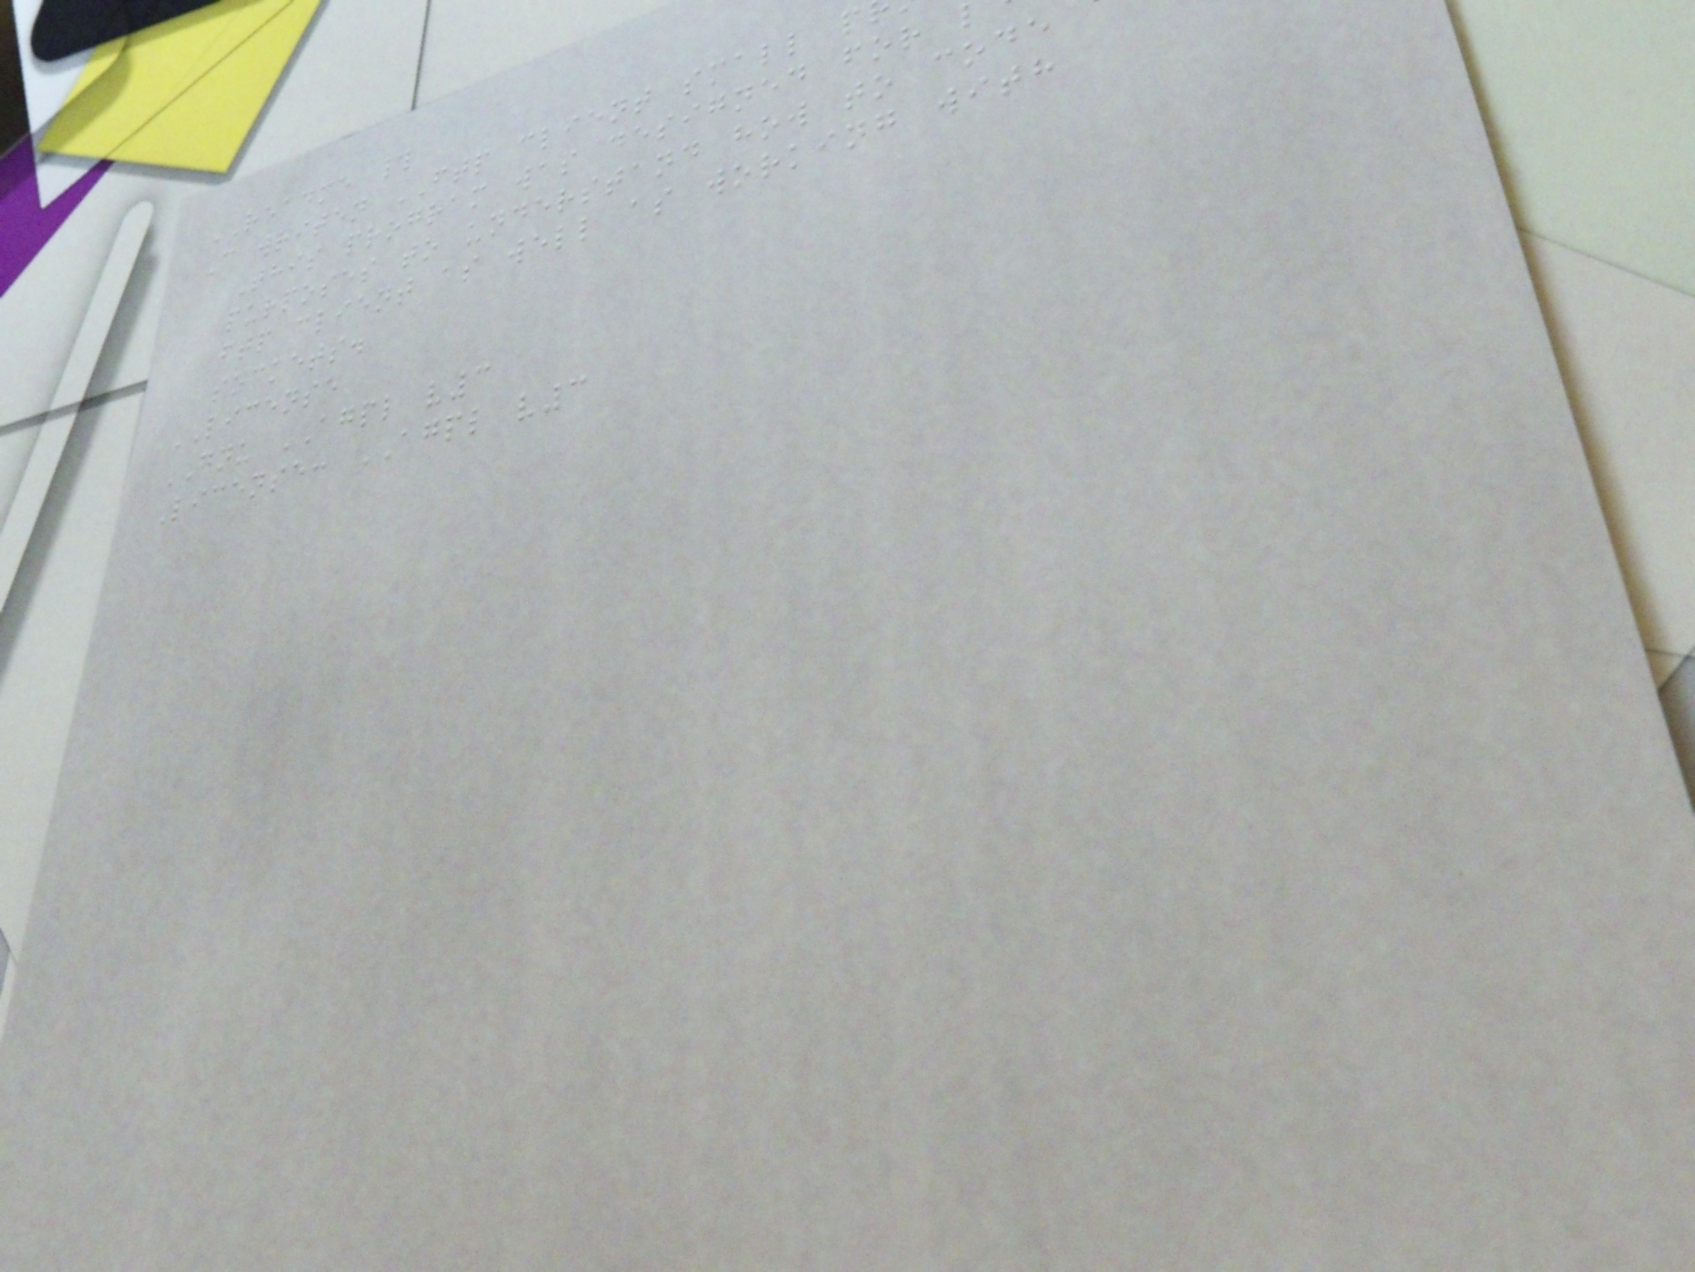README #
C writen FTP client small p
This program was designed for
purposes to understand how to code
ftp client as well as working with
sockets.
LICENSE
GNU AGPL v3
License: AGPL v3
